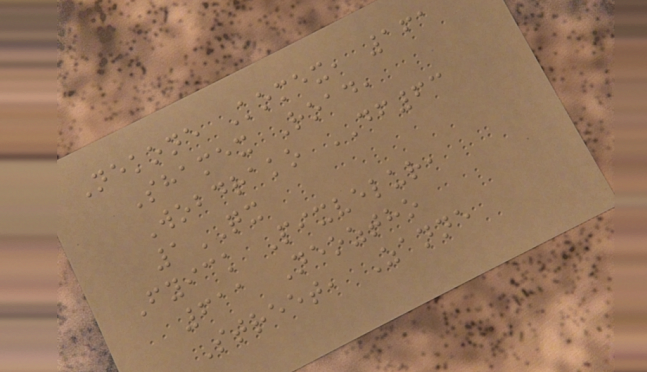Nekone Komex, 161
Shamex Road,
Wobdrako DF63
1QX
Fyick Pixvelur,
611 Neoztho
Street, Zanne
